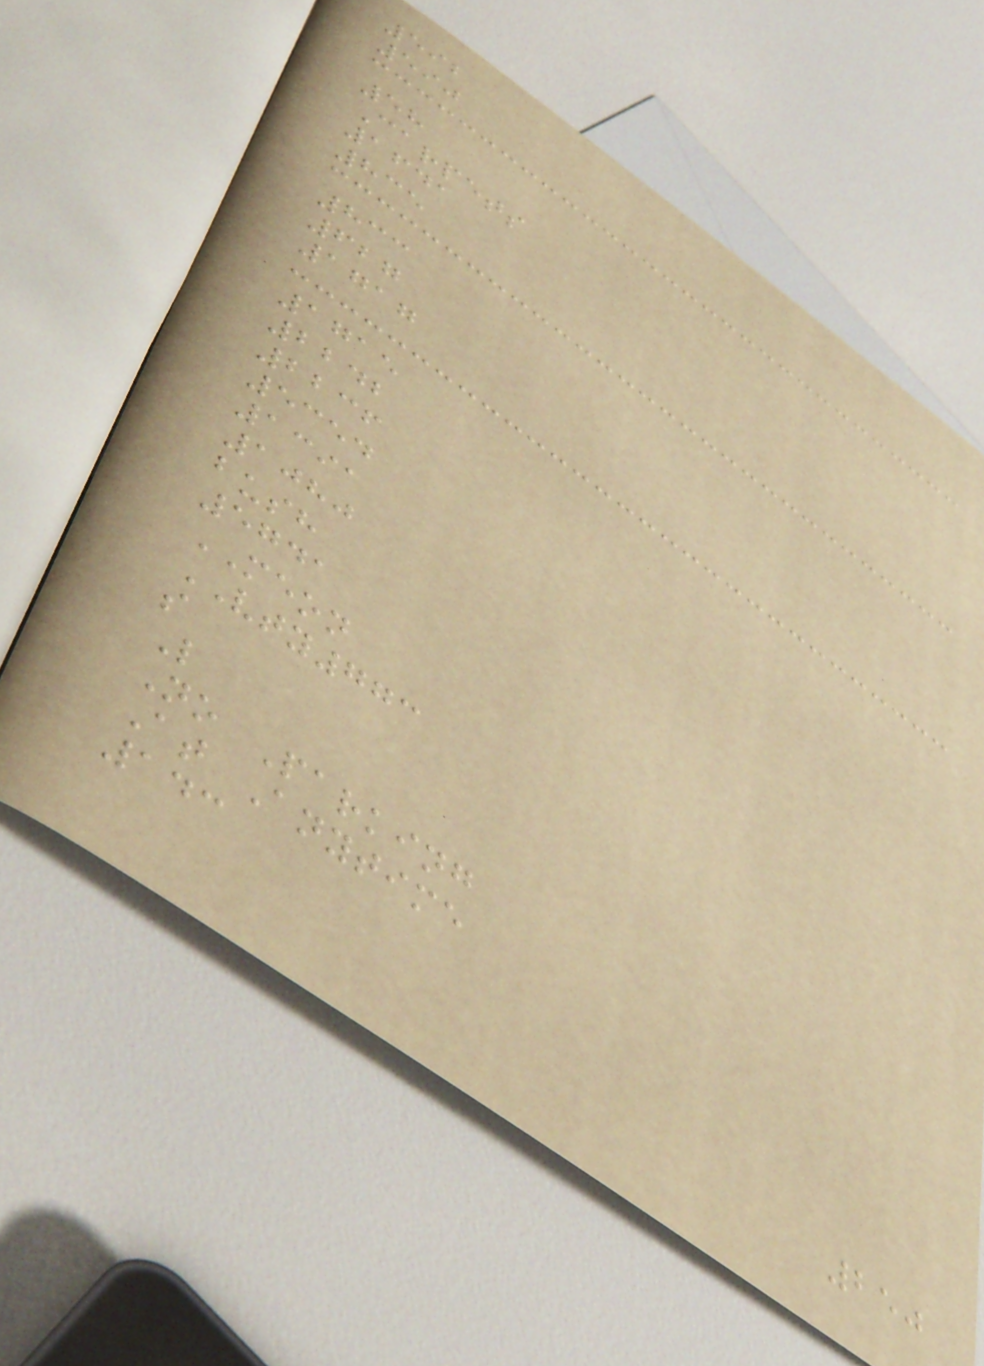592
590
58
Carpets
1641
835
833
627
1717
1715
2242
2236
5354
1391
1080
bush
5741
MEON
VTY773
s
L
No Parking
At Anytime
143
250
